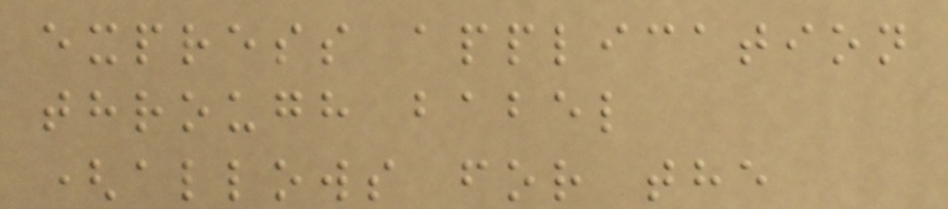express application
through babel
(allows for the
